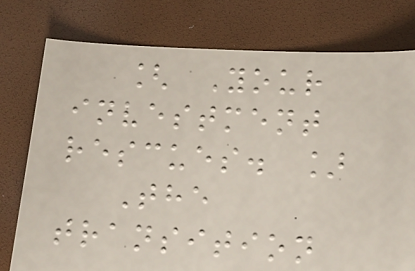[ Your
investment
rescues. ]
The
transition
